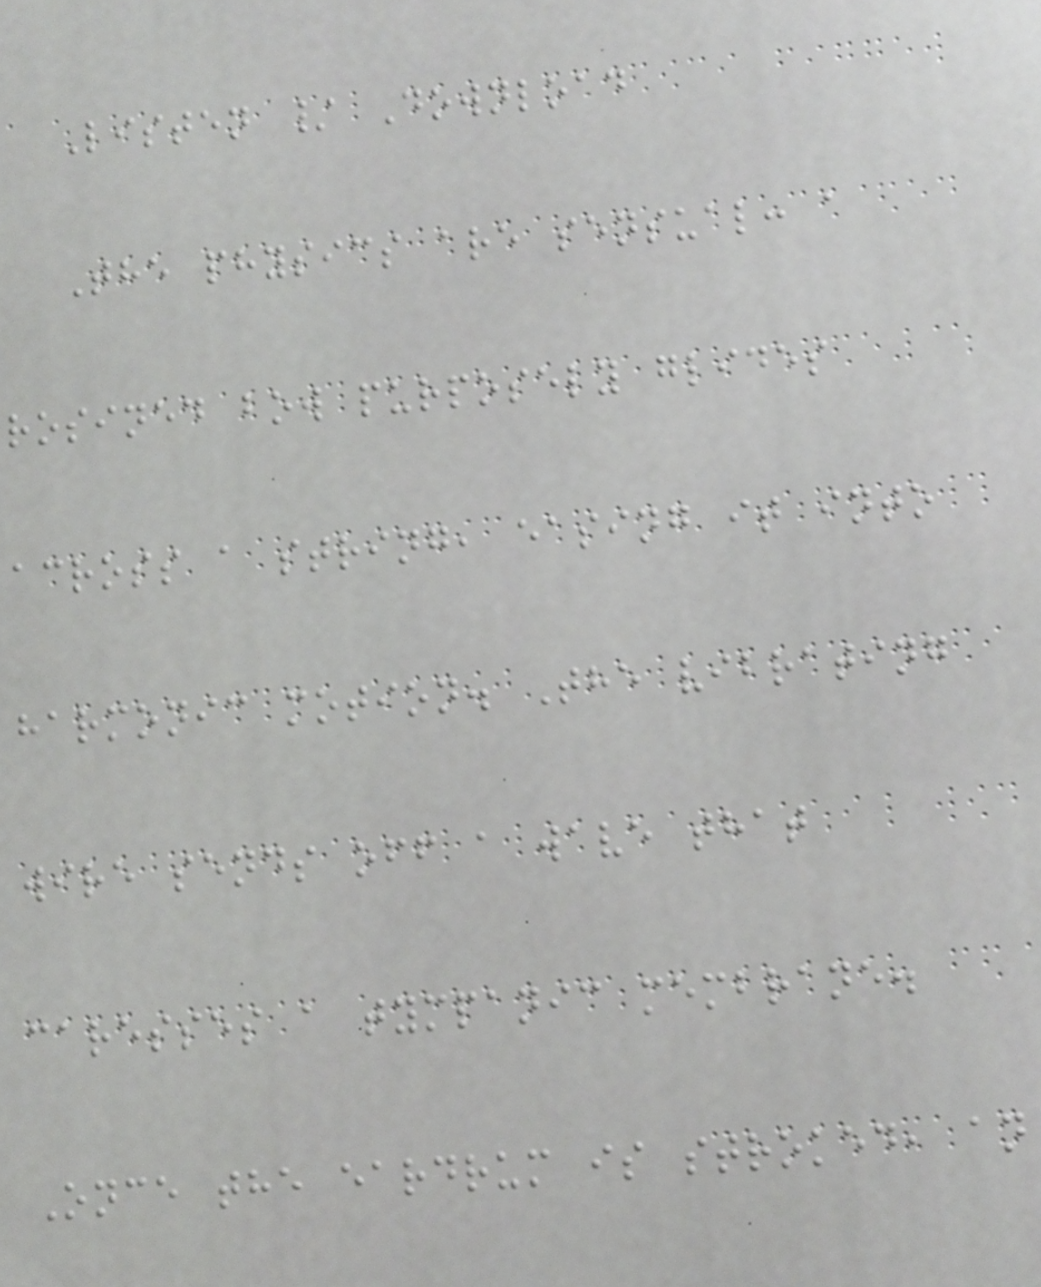Listen / Download
The physics are sensual: a
rosined bow purposely glides
across a string, easing it into
harmonic motion. The vibrating
wire sends off a wave that
caresses a tympanic membrane.
Once the eardrum is stroked, an
